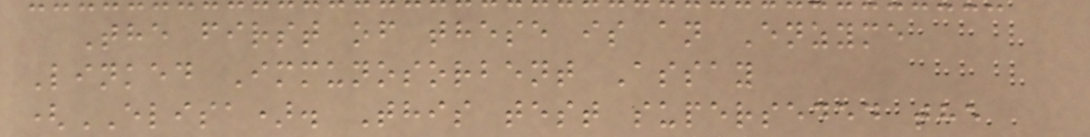The first of these is an Enzyme
Linked Immunosorbent Assay
(ELISA). This test superseded the
